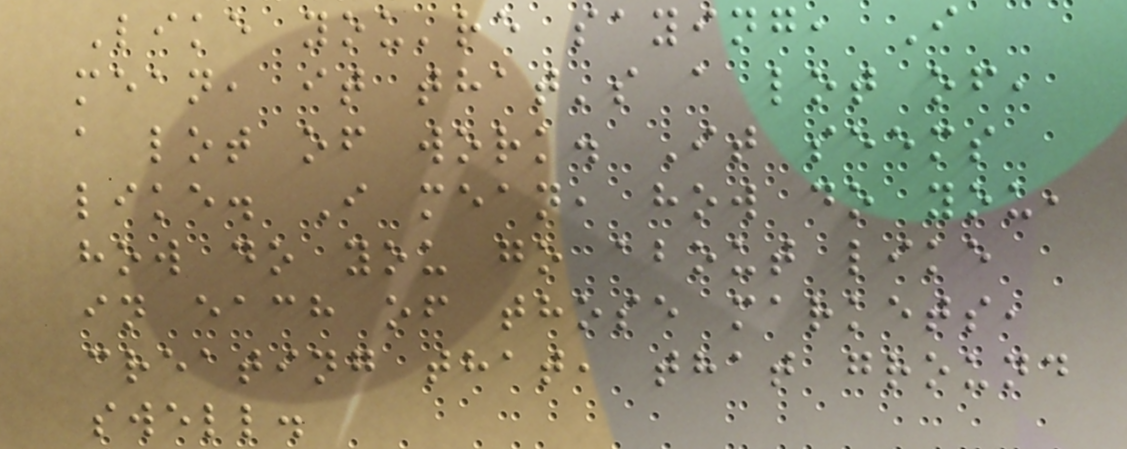Like you're saying, I
mean, it that's a lot of,
a lot of work. It seems
like. I mean, how do you,
how do you go about like
in each of those markets,
creating that, that ground
swell.
